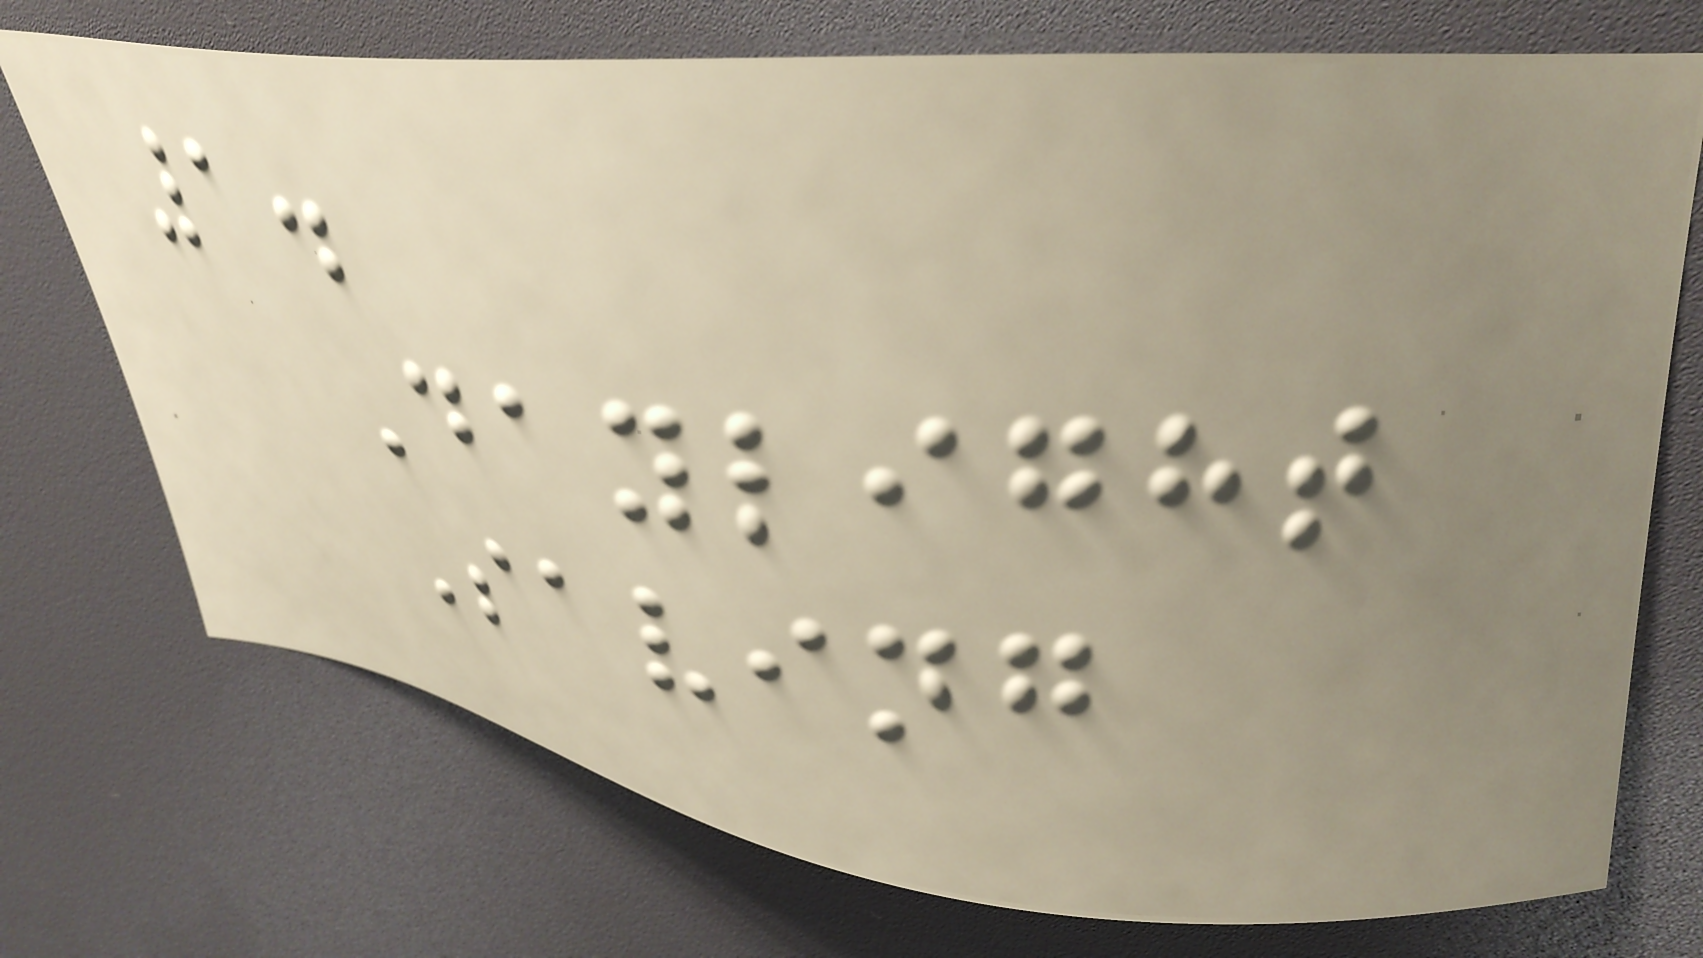1.
Daylight
Saving
